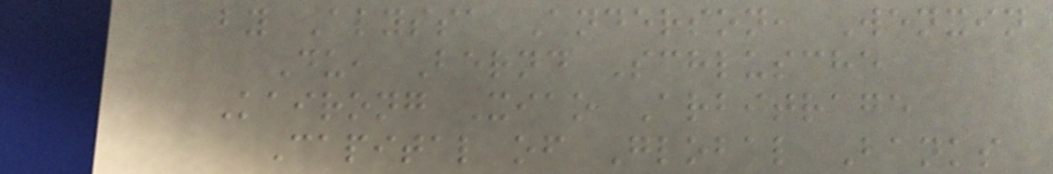by Alyssa Anderson, Wenxin
Du, Bernd Schlusche
Kairong Xiao Arbitrage
Capital of Global Banks
